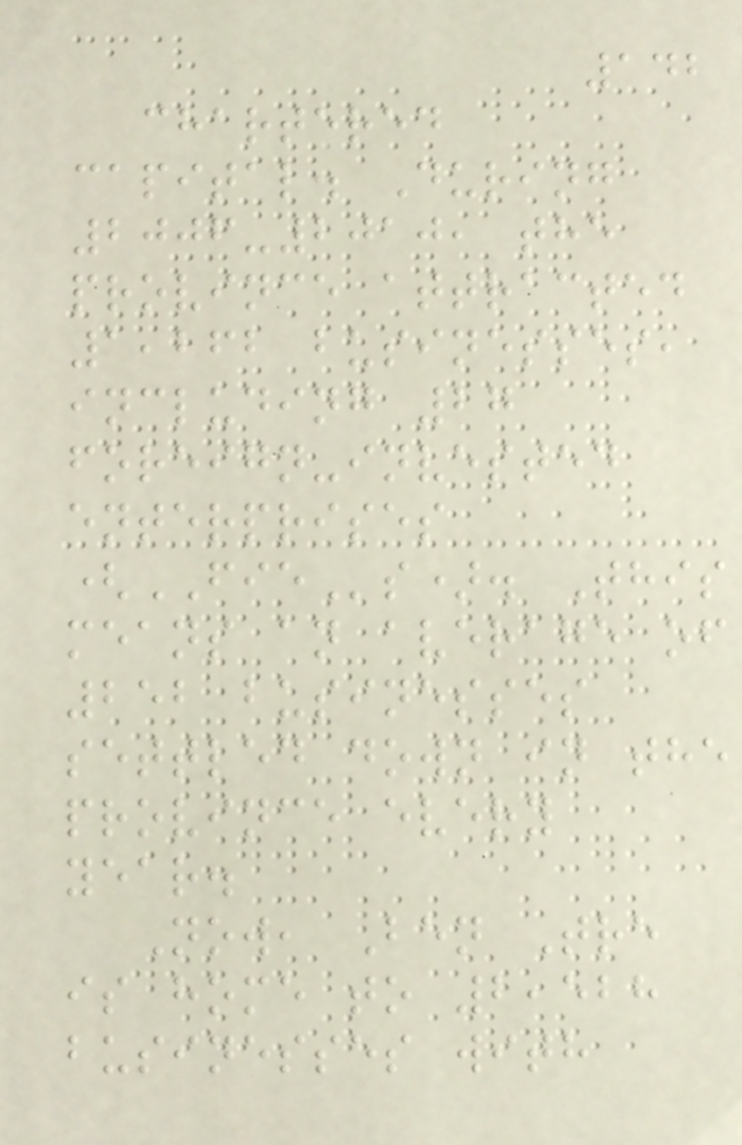142
chartered
capital. During
2006-2010, the
province attracted
1,262 businesses,
including 27
foreign-invested
enterprises
(FIEs). This
means an average of
252 businesses
settled down in the
province every
year.
Now, Ben Tre
is home to 2,528
businesses with
